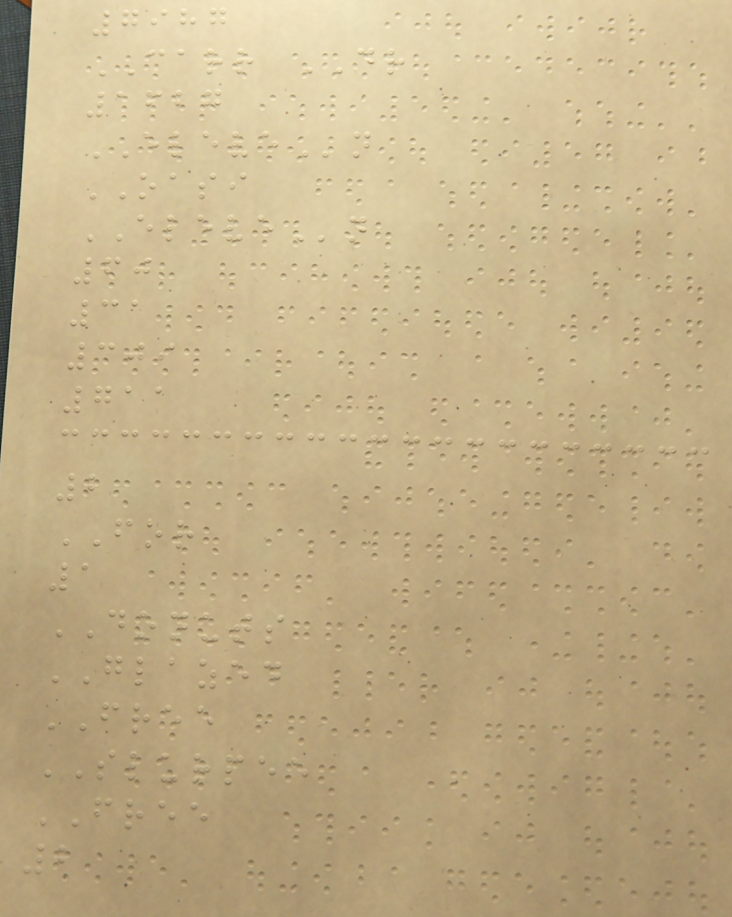7987
CARR DR
1627
ELEVEn
OASI
ELEVEn
60
31
309
711
2
FOR
1
DONUTS
GLAZED
FREE
SLURPEE
FREE
2
